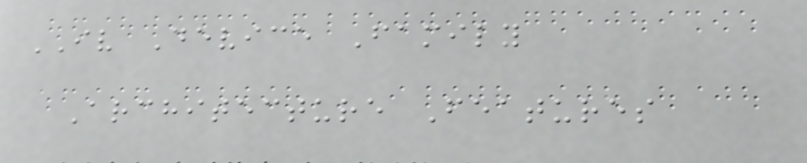IV Device Family
Architecture Features
